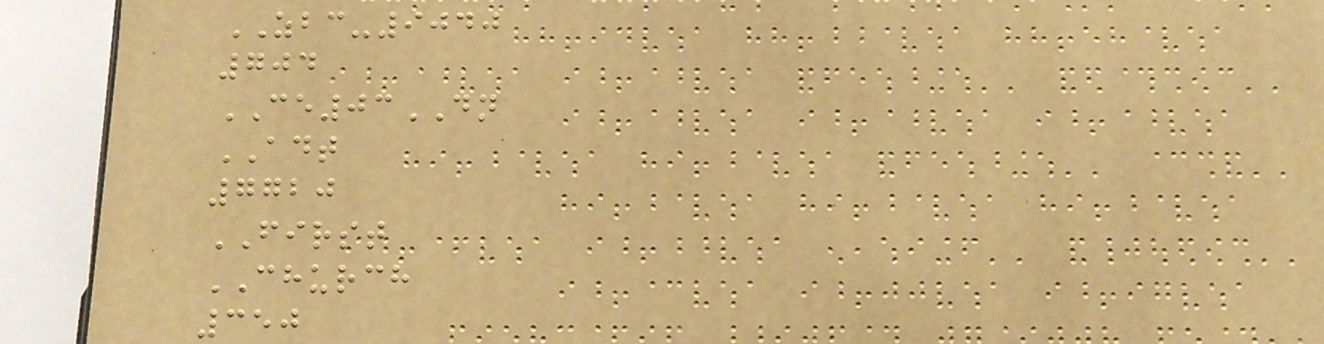ZBC-9040
704
CE03DN
ADT
7720
FIRST
CHURCH
350
